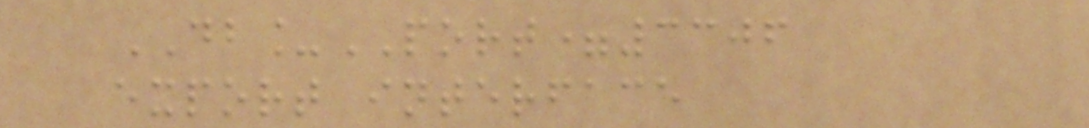DB_PORT=3306
export interface
